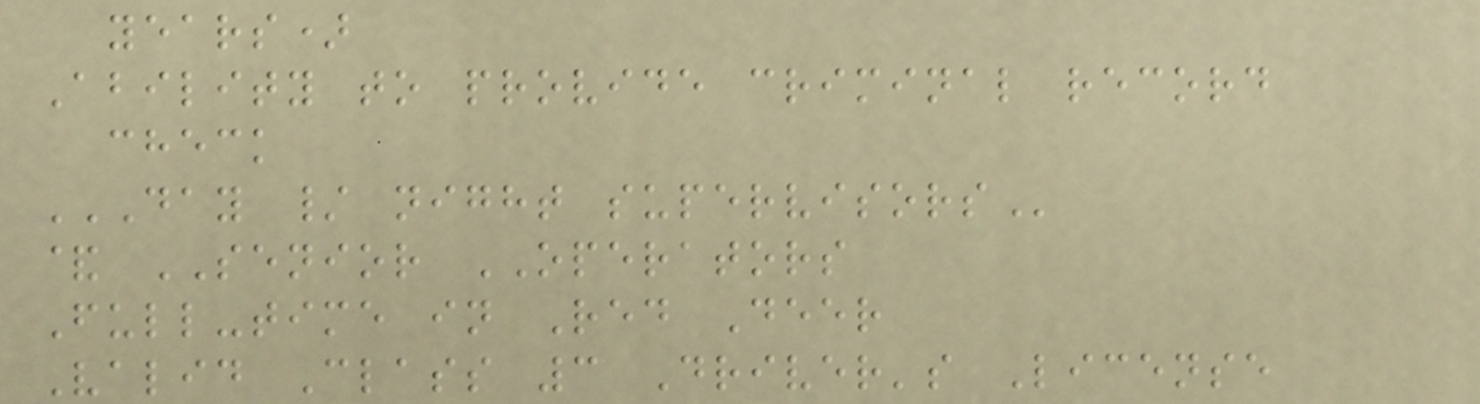years)
Ability to provide criminal record
check
DAY / NIGHT SUPERVISORS
& SENIOR OPERATORS
Full-time in Red Deer
Valid Class 3 Driver's License
